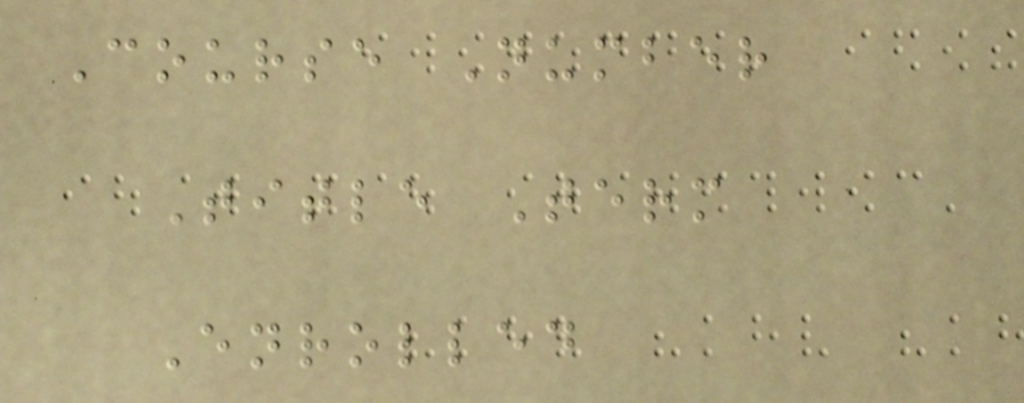Course Number
Title Term
Enrolled
